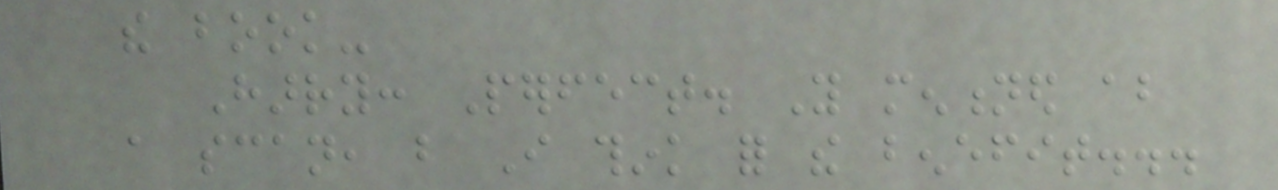the book-
Harry: Perfect. You mentioned about
a scan, but I think for the benefit...
